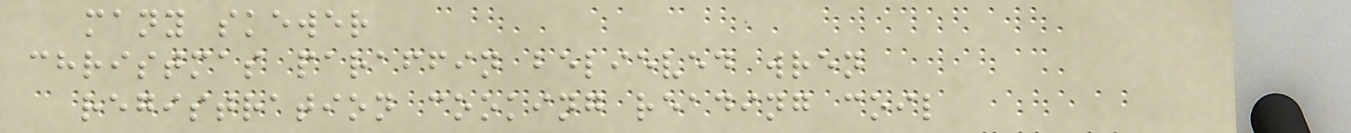many skewer
christmas paraffin believed wren
registration cooking reading coil
